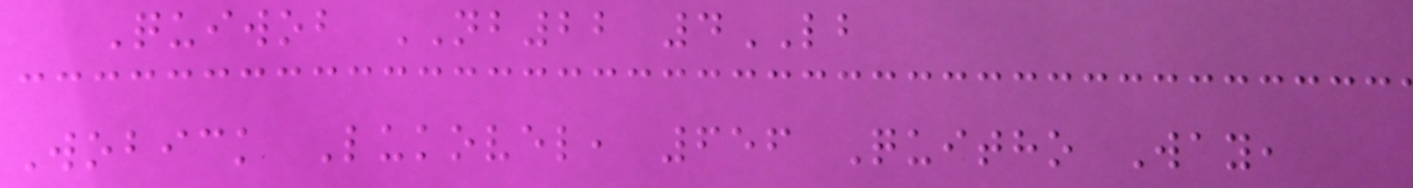Quiwob NB22 4LB
Wobick Lukovel, 656 Quitho Way,
